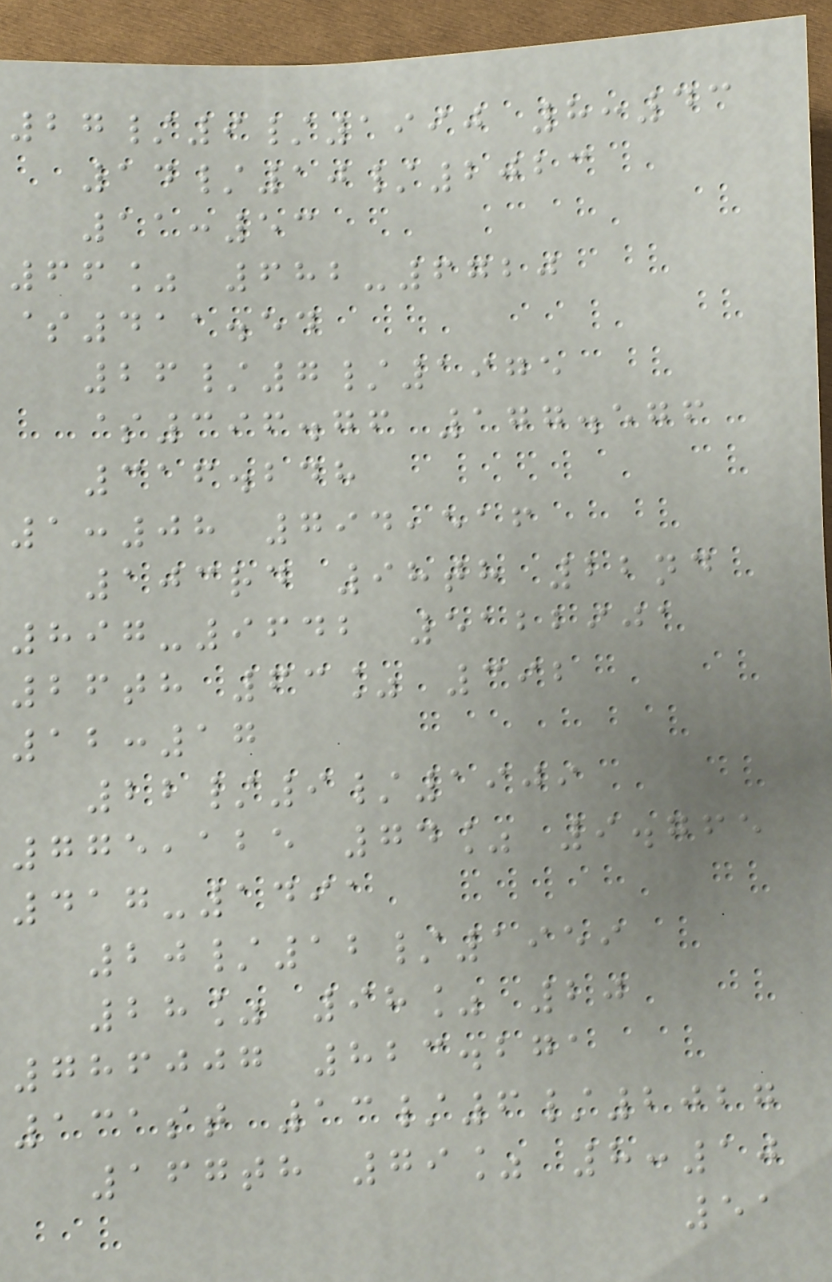27/9/1990 8:43
14/10/2023
11:53
66% 682-6720
$411.54
26/7/1975
$396.76 177.576
316.248
1:08 794,516
103rd 98th 22nd
897-9642 5122901
26th 63% 392
12:17
22/9/1909
775,125 74% 9.765
417-1491
20/12/1959
28% 98% 20
786007 823.271
131st 13/6/2027
167th 79% 8:10
51
